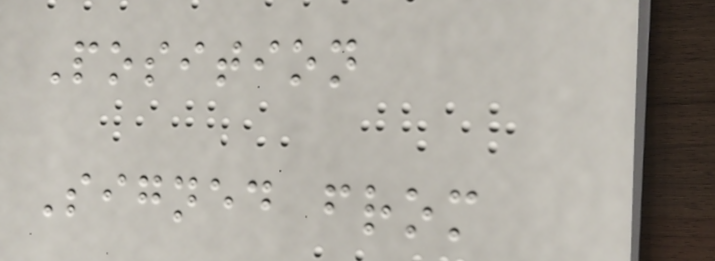Position
Signed from
